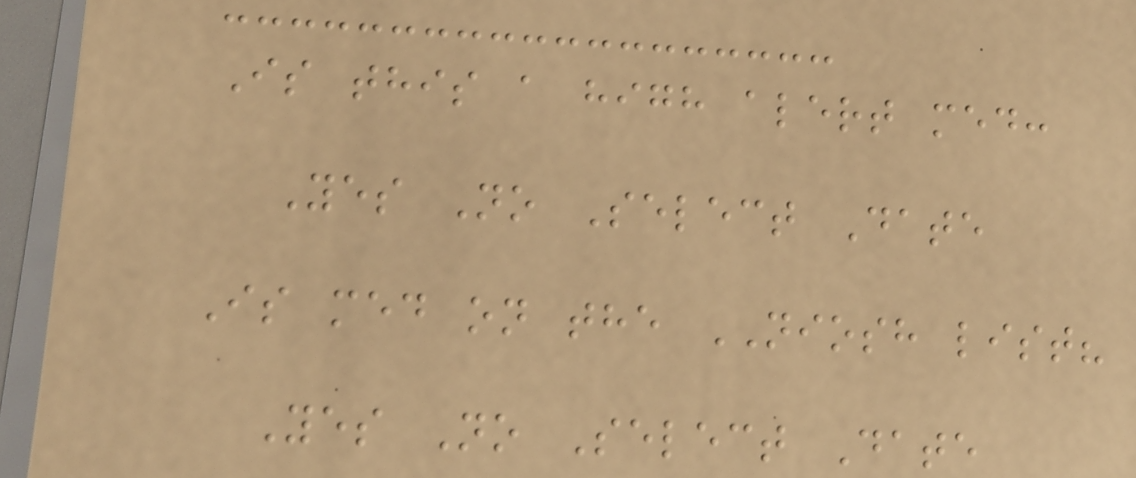Is this a high alert med:
Yes No Select Date
Is med on the NIOSH list?
Yes No Select Date
